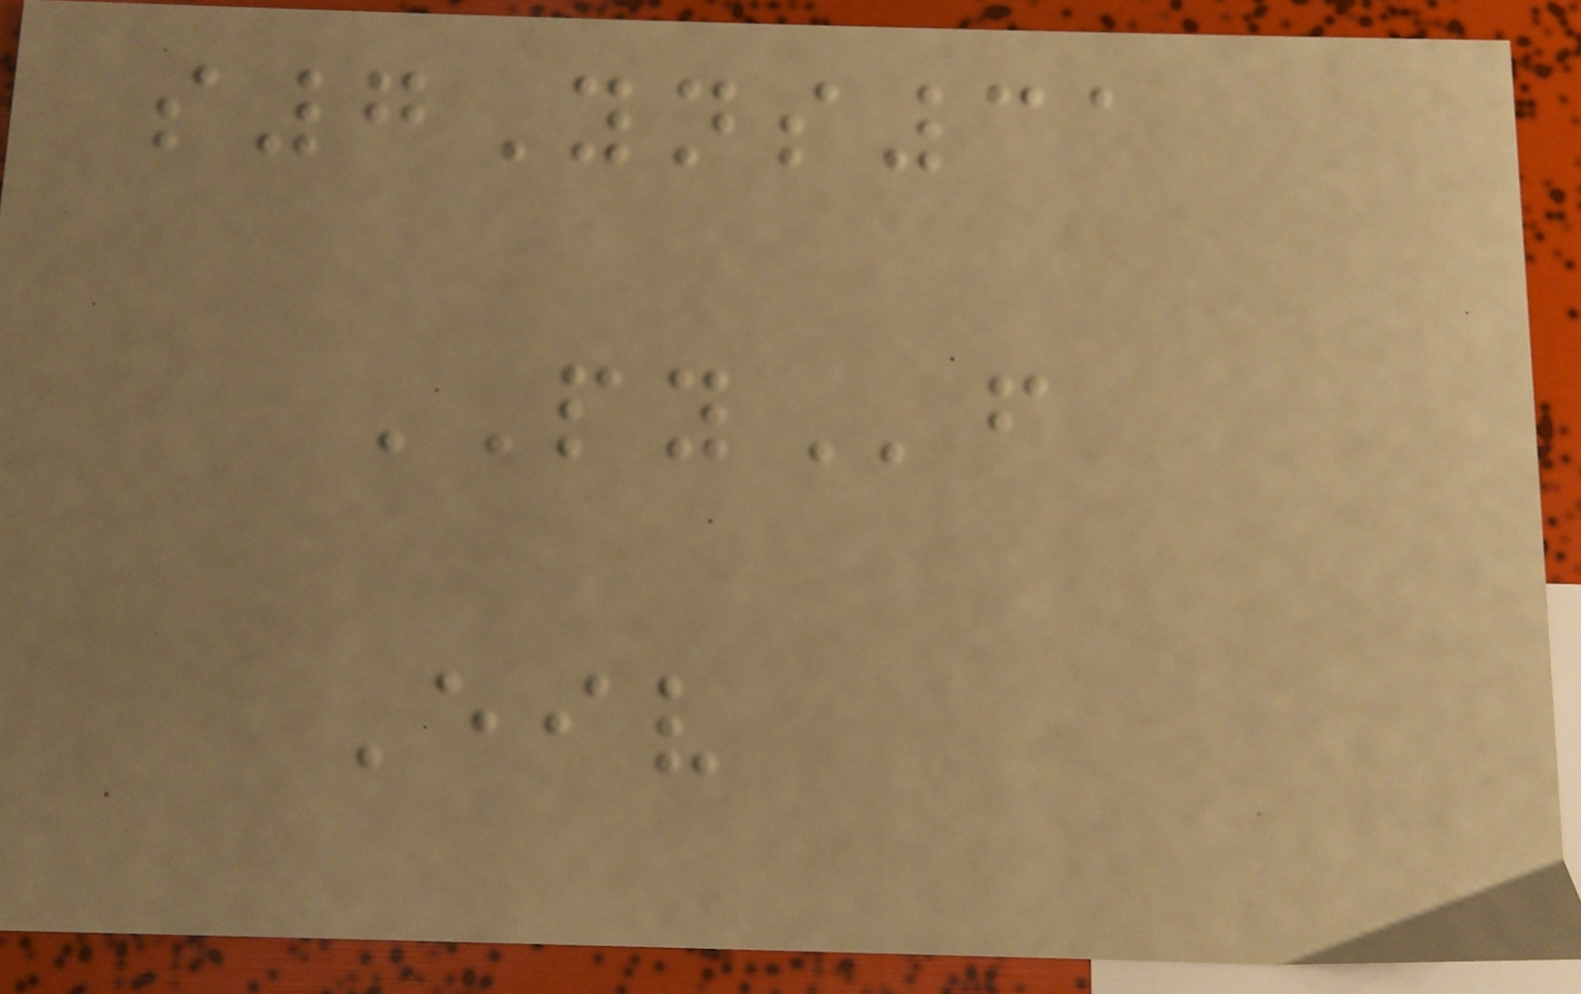s7Yns31
PYf
Eiv
